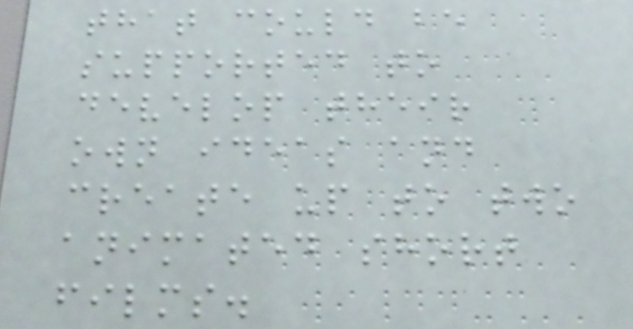that could be
supported to
develop their
own ideas and
create up to two
animated short
films.
